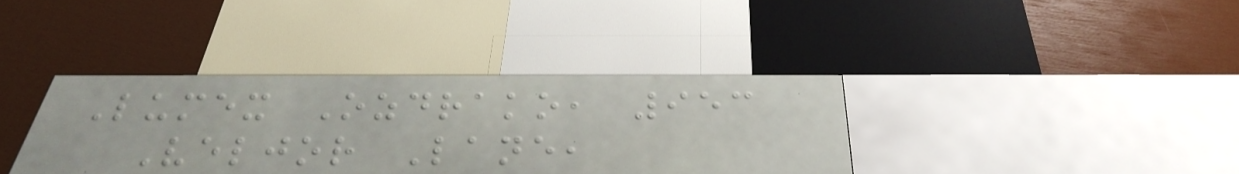Lumex Ozdrako, 953
Veljor Lane,
